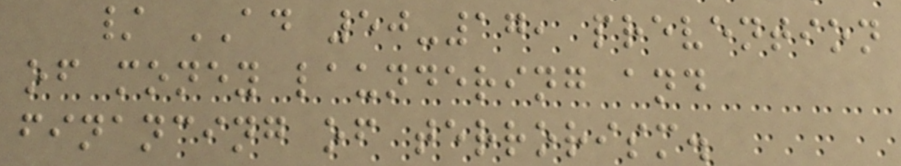/ AD 50-17, prevention
of money laundering and
financing of terrorism.
